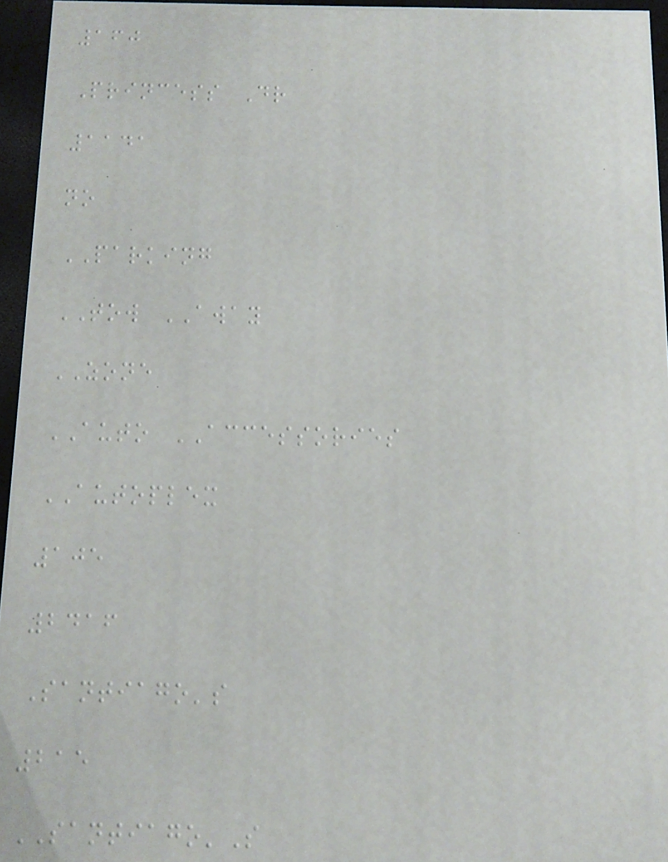160
Princess Dr
1141
no
PARKING
TOW AWAY
ZONE
AUTO ACCESSORIES
AUTOPLEX
105
2416
Santiago's
215
SANTIAGO'S
